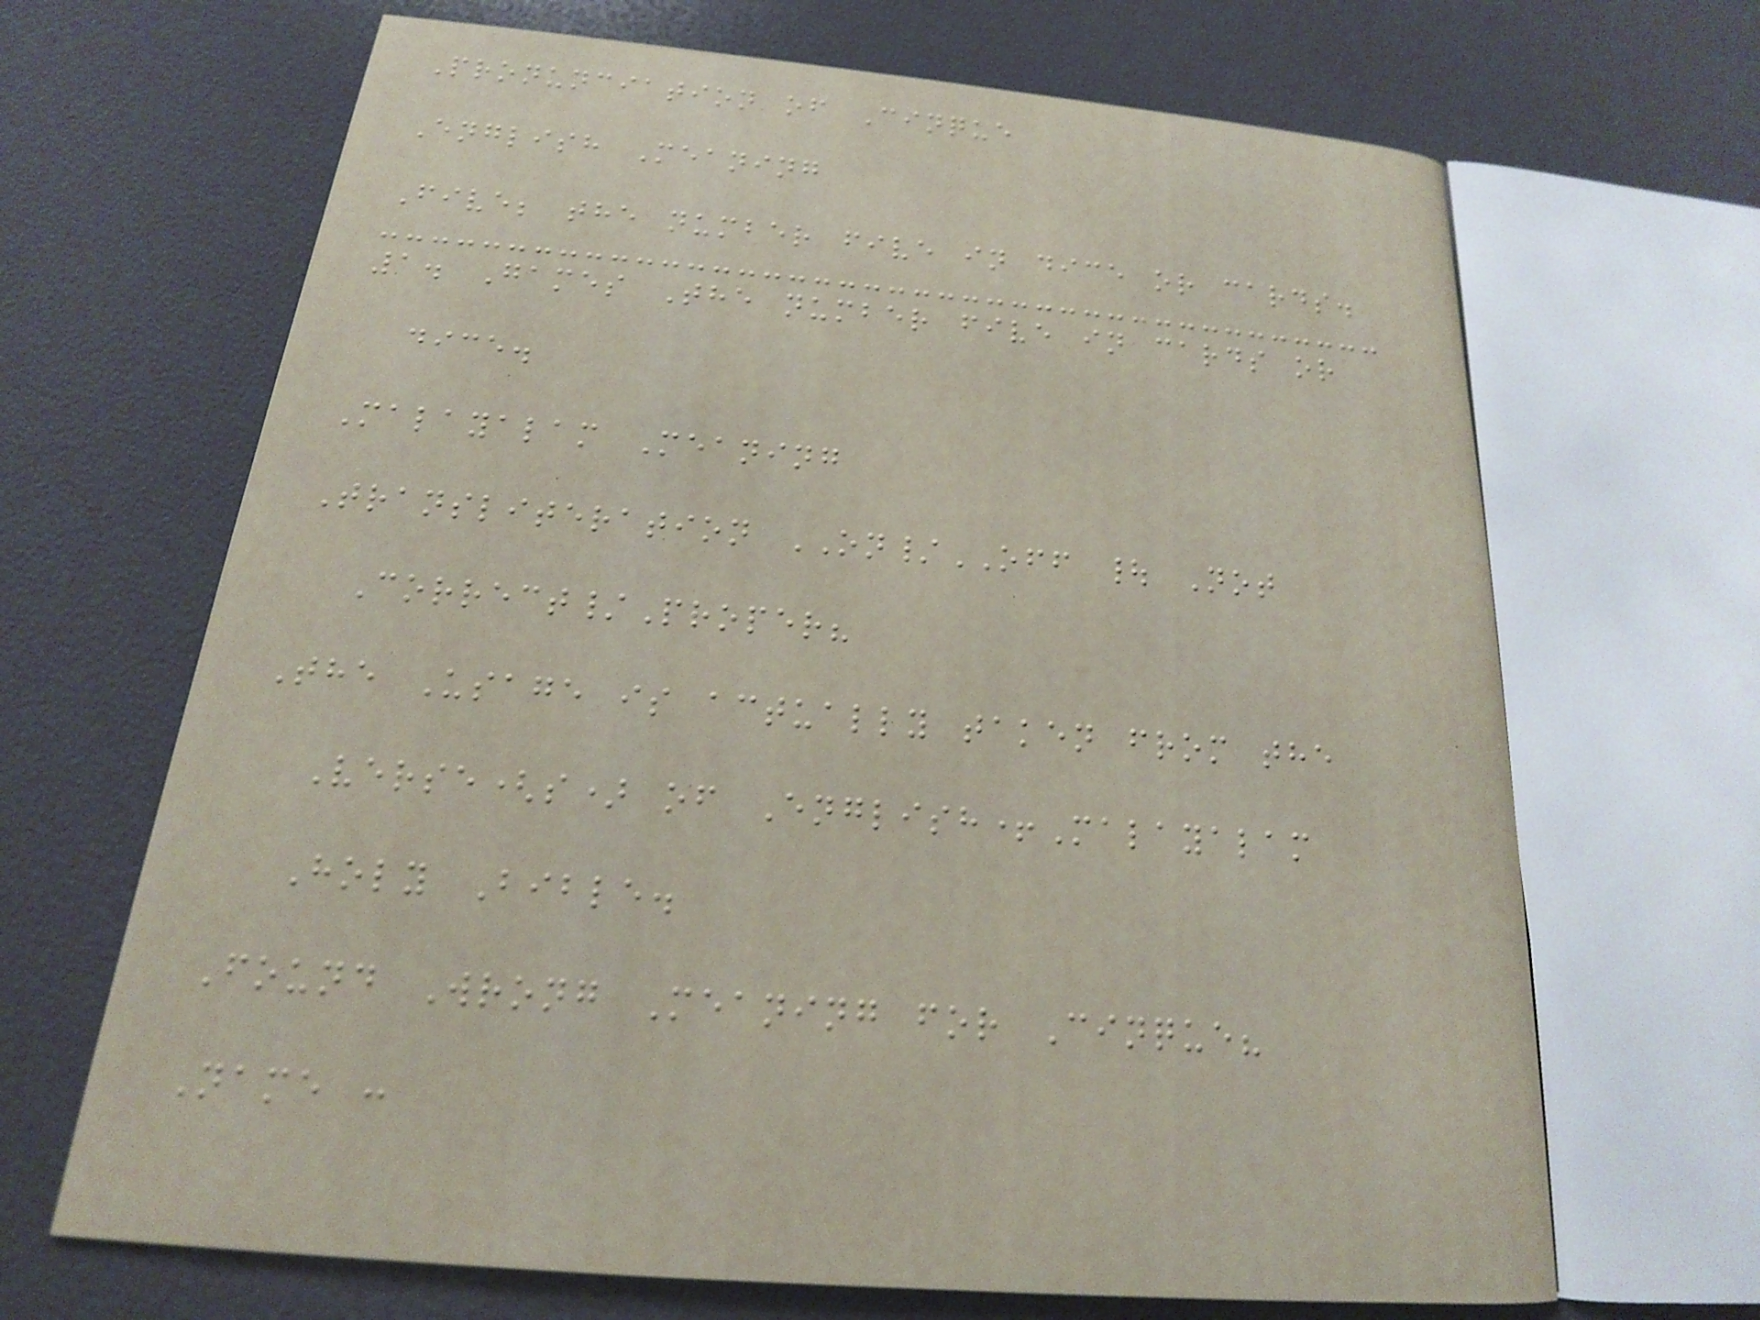Pronunciation of Cinque
English Meaning
Five; the number five in dice or cards.
1. Games The number five in cards or
dice.
Malayalam Meaning
Transliteration ON/OFF | Not
Correct/Proper?
The Usage is actually taken from the
Verse(s) of English+Malayalam
Holy Bible.
Found Wrong Meaning for Cinque?
Name :
